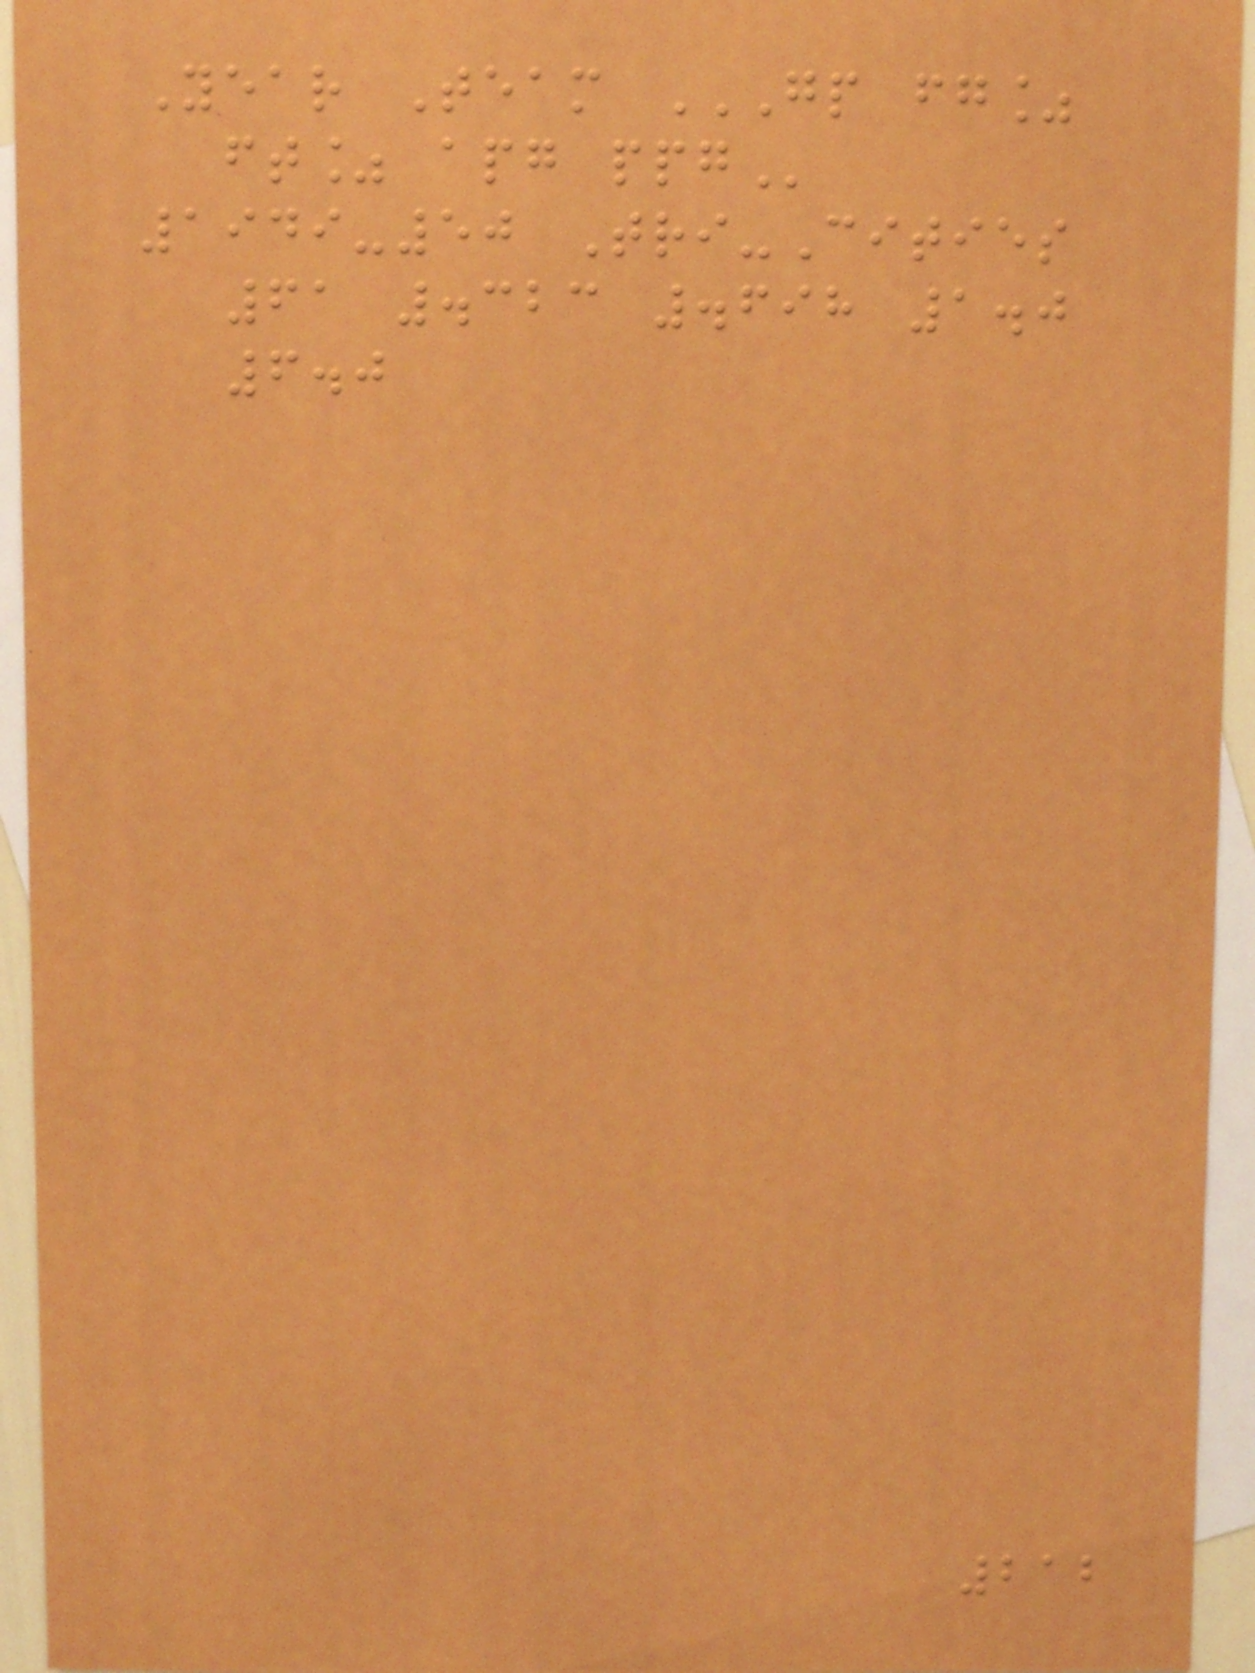Year Team GP FG%
FT% APG PPG
1949-50 Tri-Cities
61 .323 .698 1.0
6.0
212
